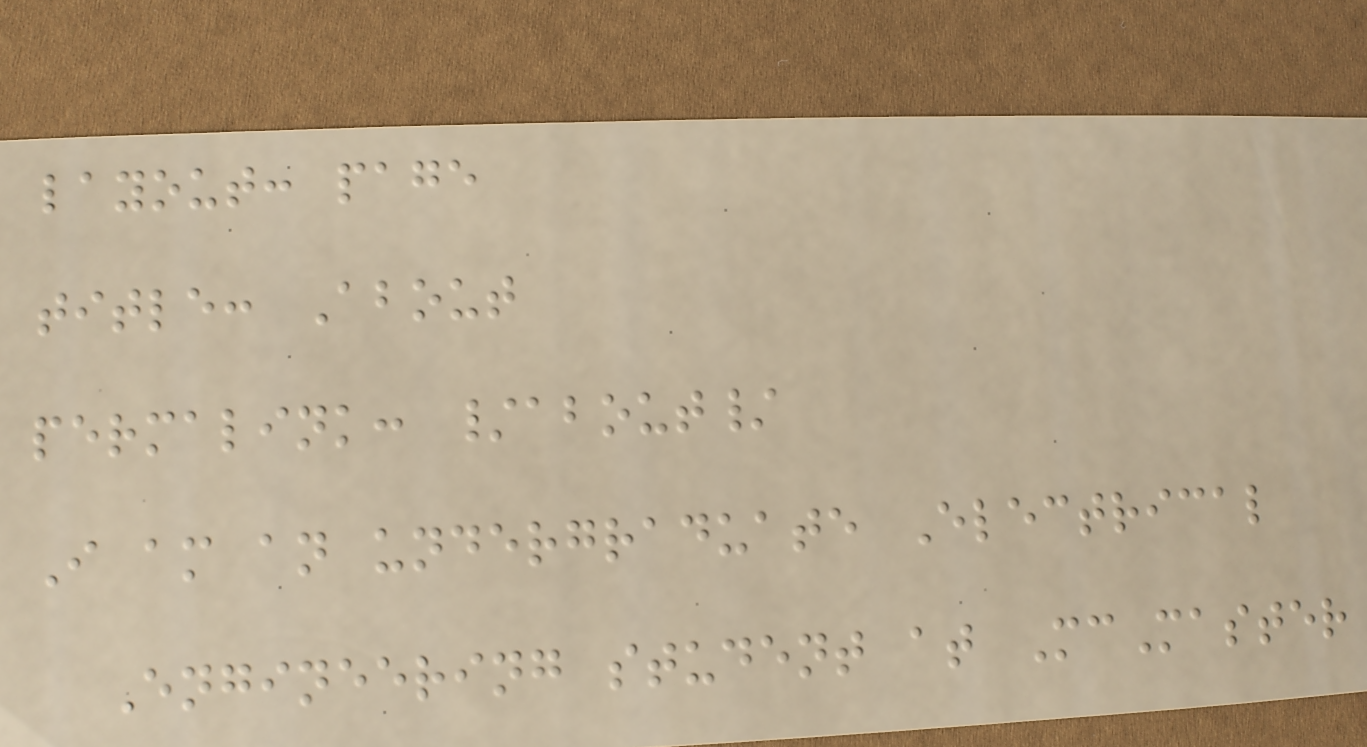layout: page
title: About
permalink: /about/
I am an undergraduate Electrical
Engineering student at McMaster
